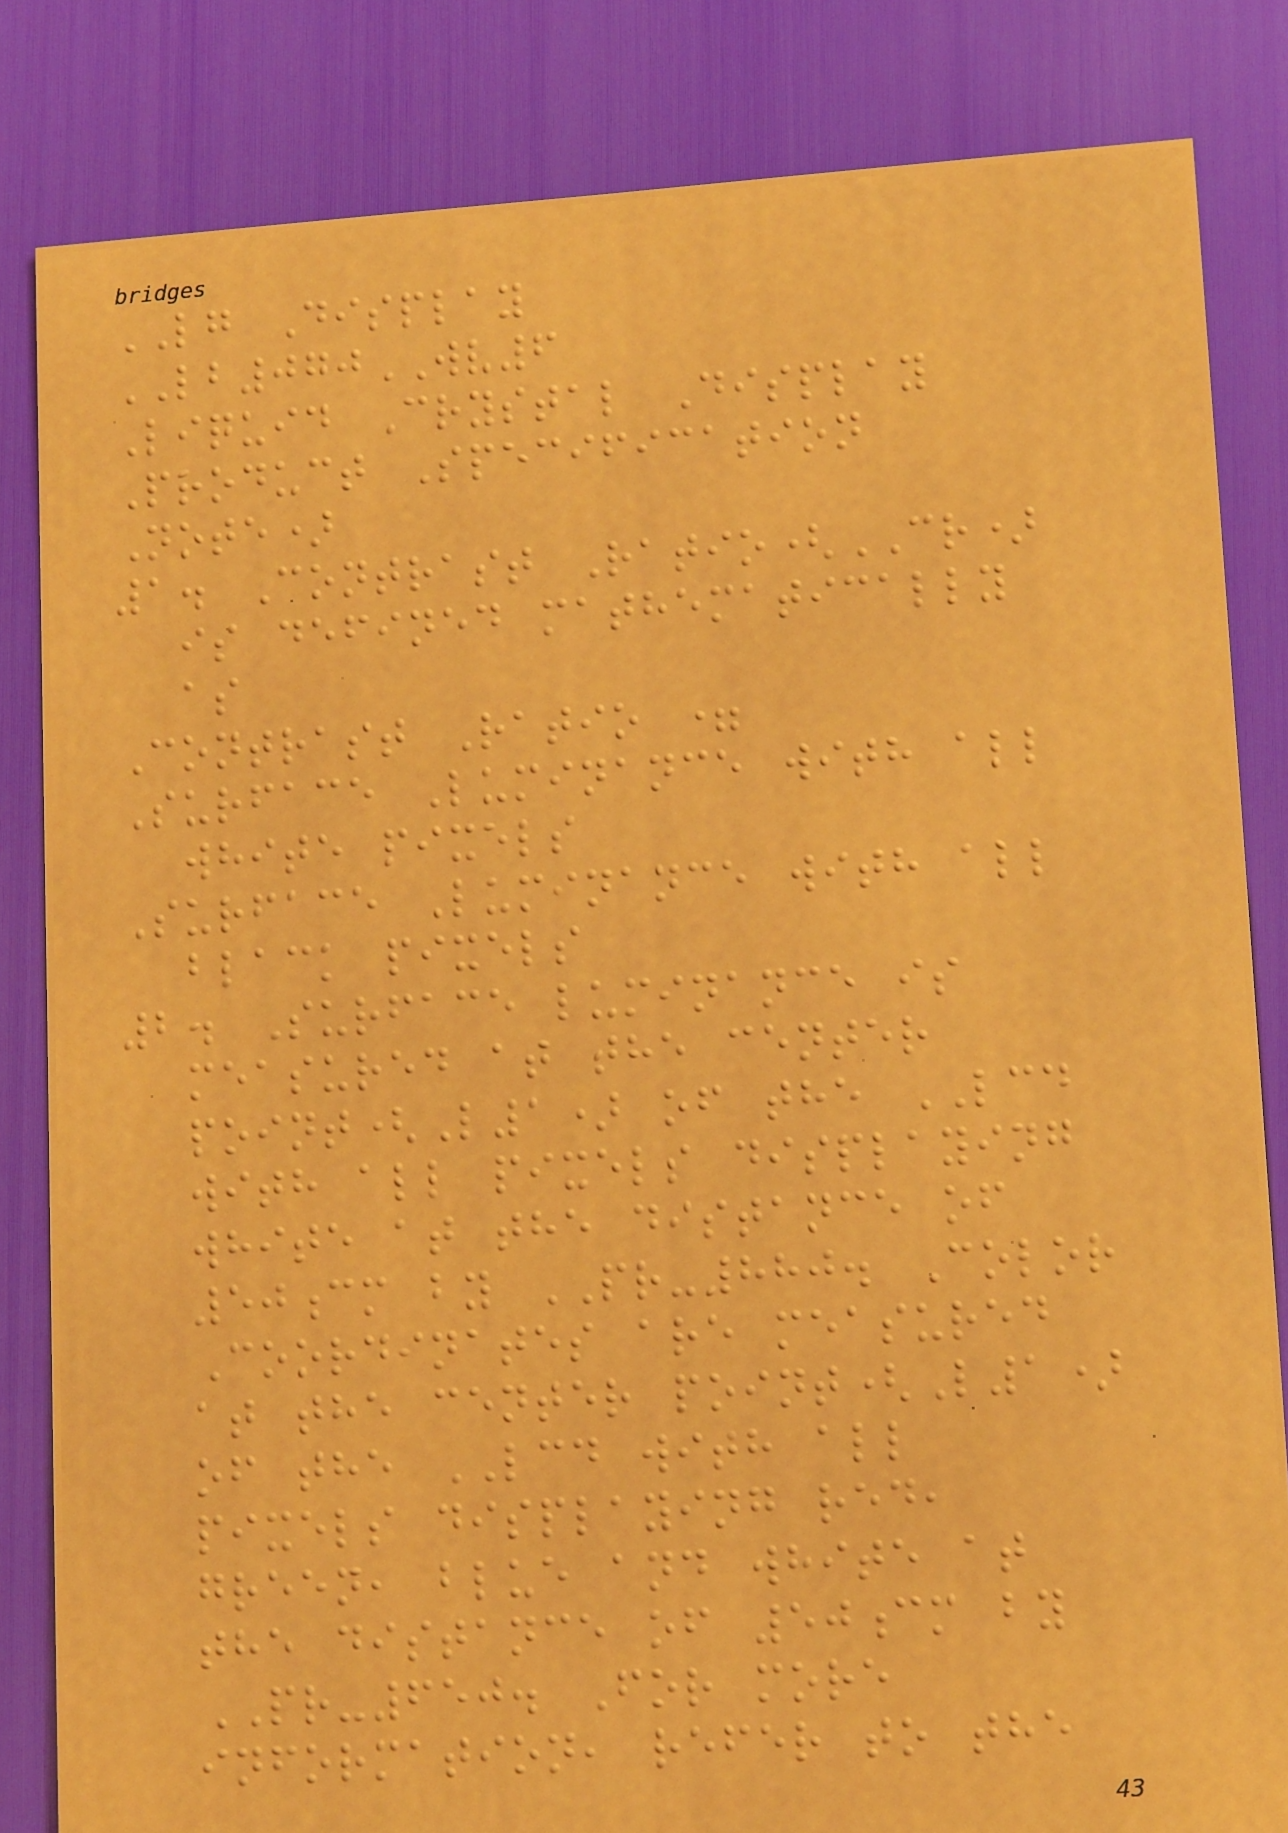LG Display
LB070WV6
Liquid Crystal Display
Product Specification
Note)
1. Contrast Ratio(CR)
is defined mathematically
as
Contrast Ratio =
Surface Luminance with all
white pixels
Surface Luminance with all
black pixels
2. Surface luminance is
measured at the center
point(L1) of the LCD
with all pixels displaying
white at the distance of
50cm by PR-880. Color
Coordinates are measured
at the center point(L1)
of the LCD with all
pixels displaying red,
green, blue and white at
the distance of 50cm by
PR-650. For more
information, refer to the
